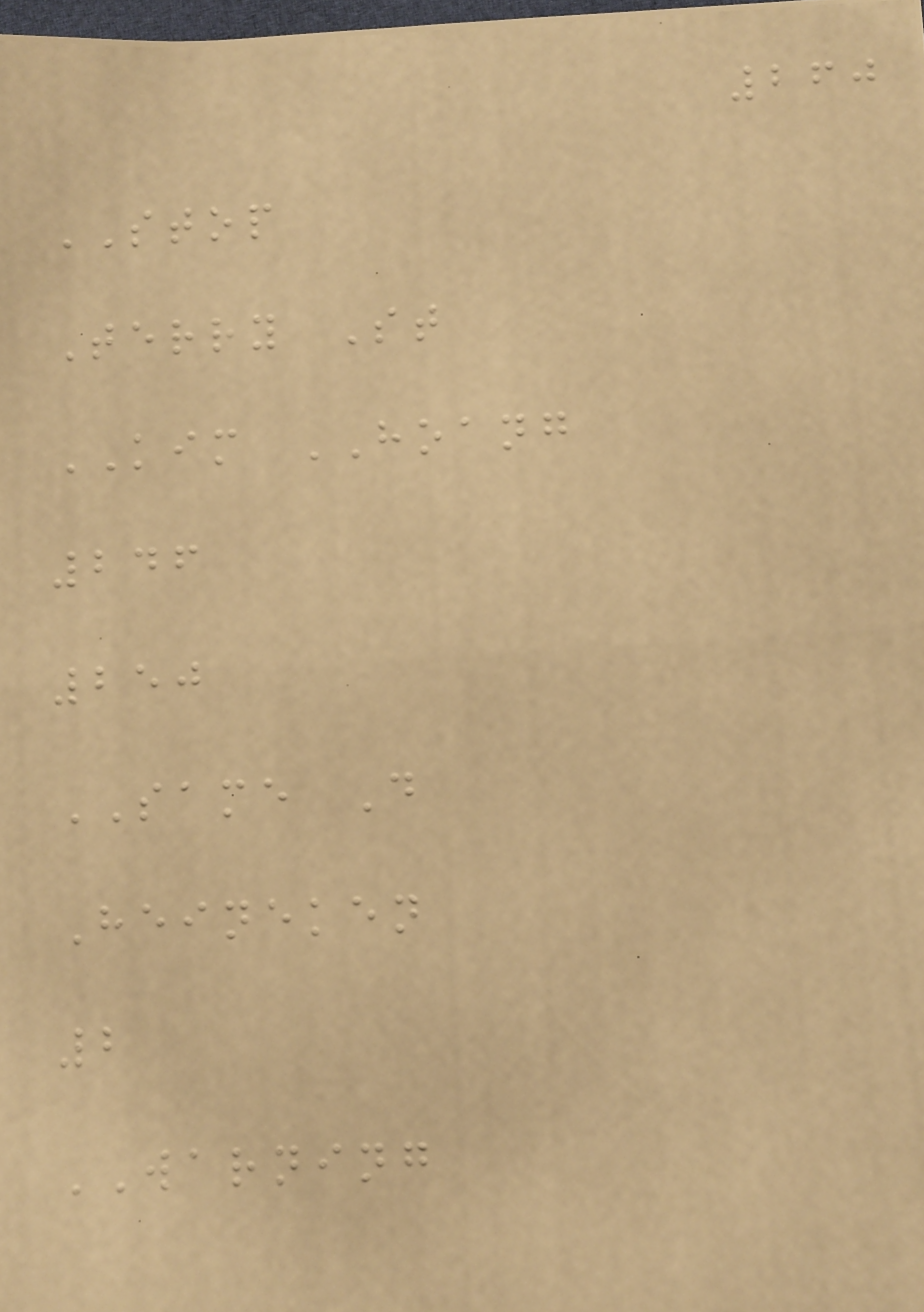260
STOP
Terry St
KIM HOANG
246
250
SAME D
Heineken
2
WARNING
